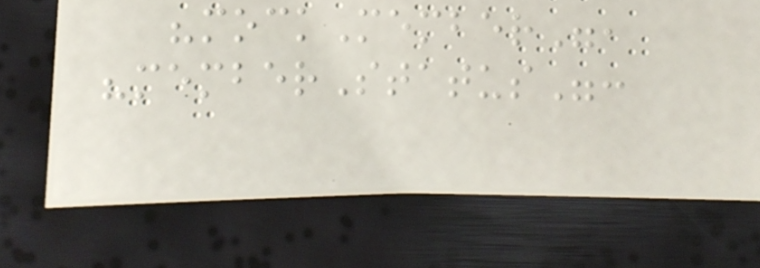"mockMember",
"memberStatus":
